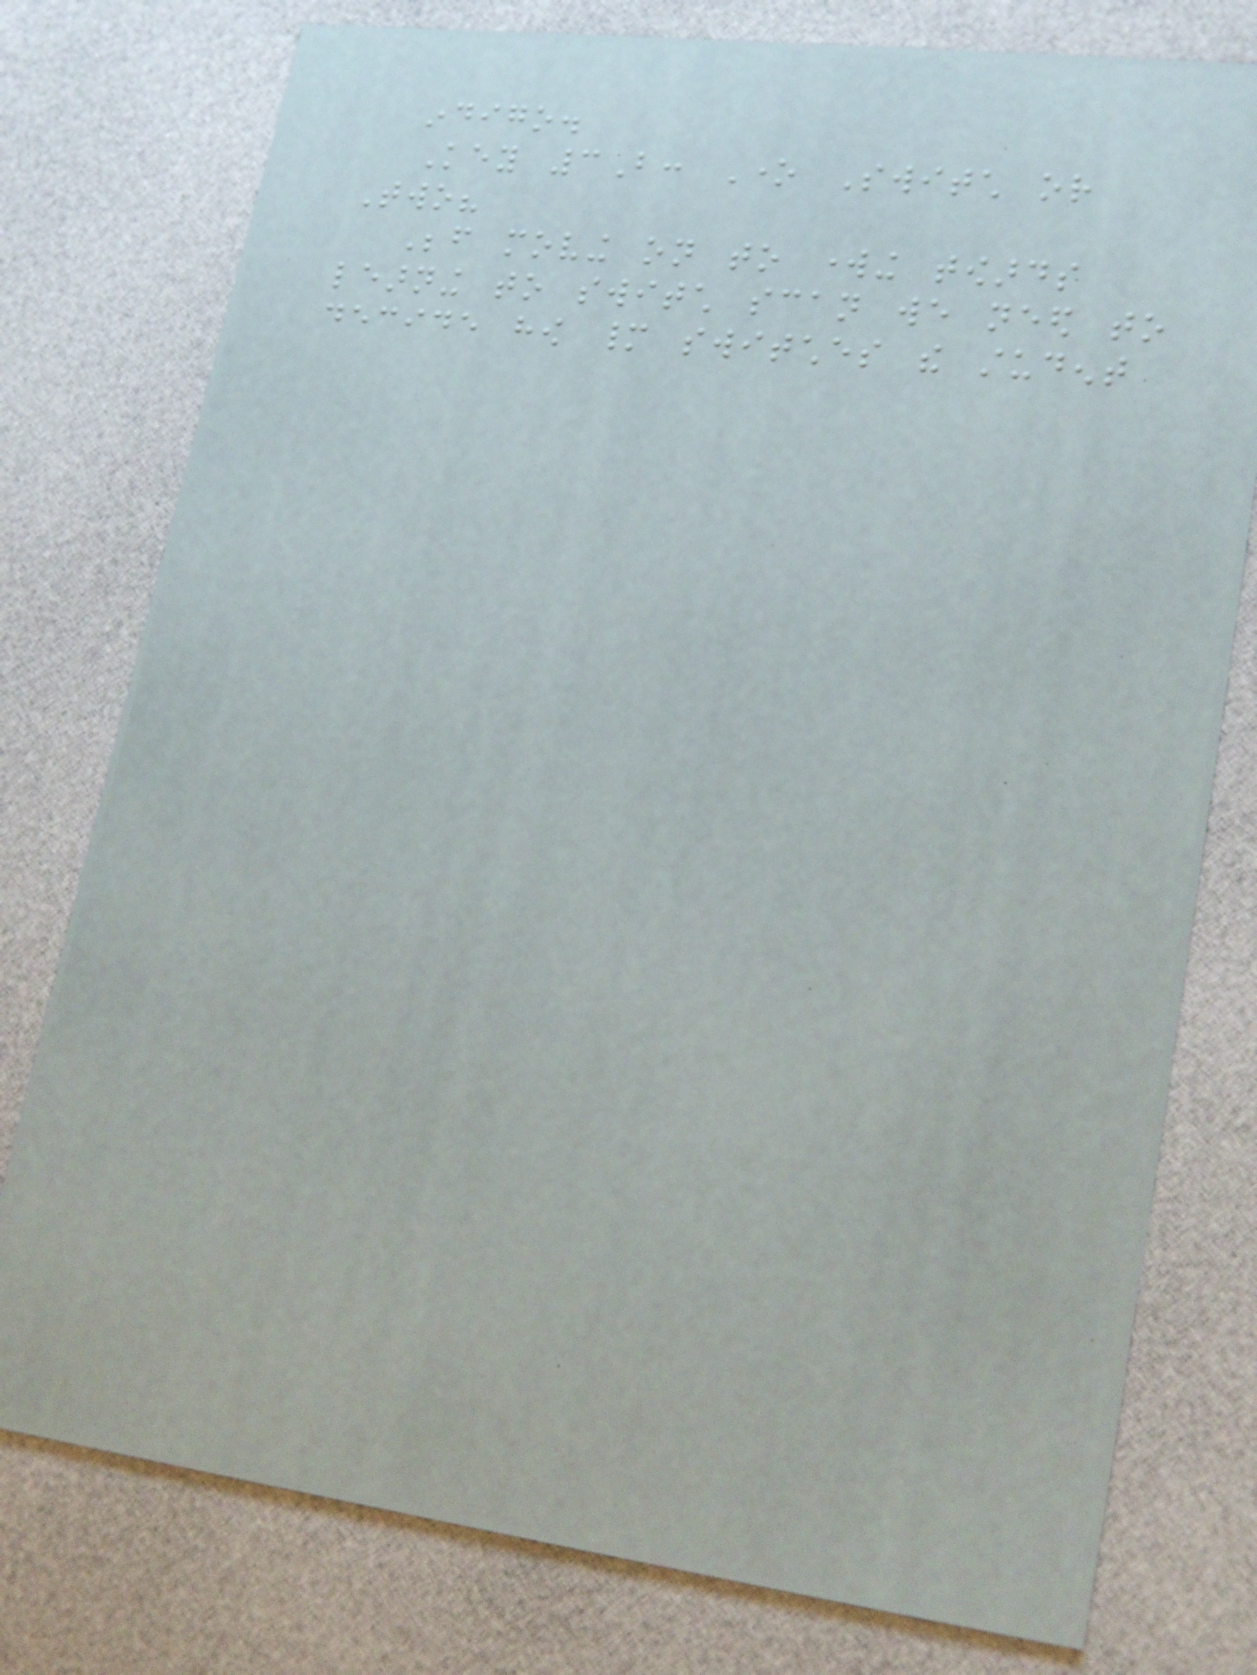indigo.
Key 3B: One Switch or
Two?
Before moving on to working towards
learning to switch scan we need to
decide how many switches the student
